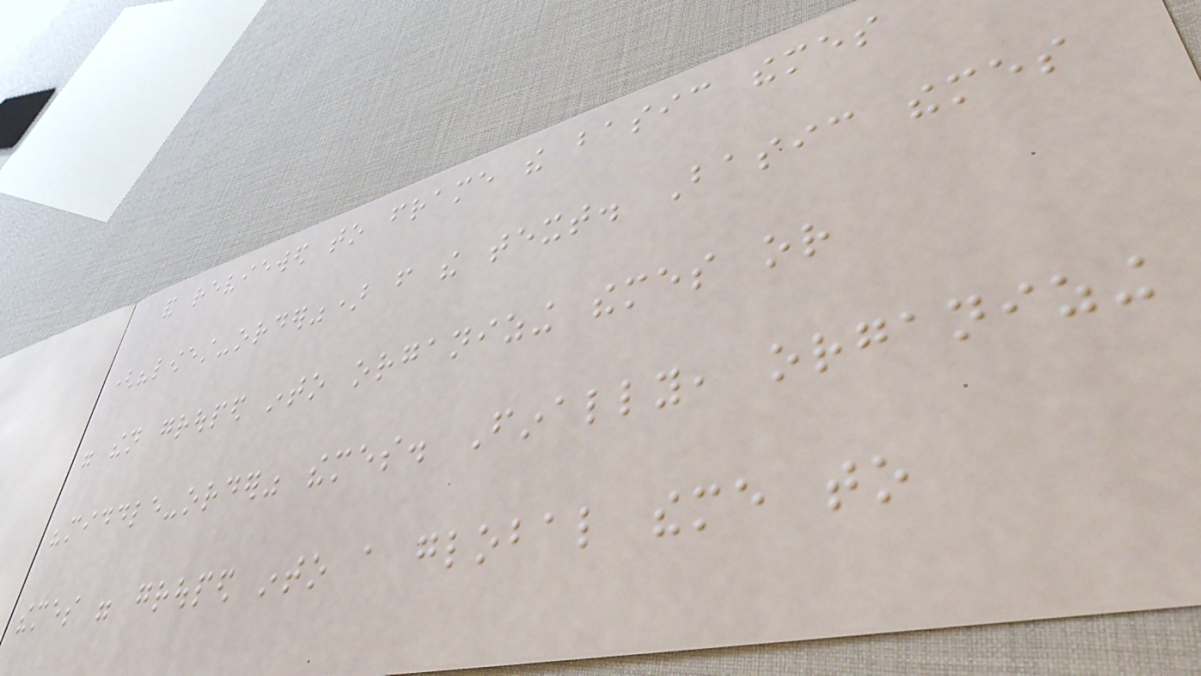and reviewed to frame the basic themes
("lowest-order") from the text. Basic themes
were then grouped into organizing themes or
"middle-order" themes. Finally, organizing
themes were grouped into a global theme to
